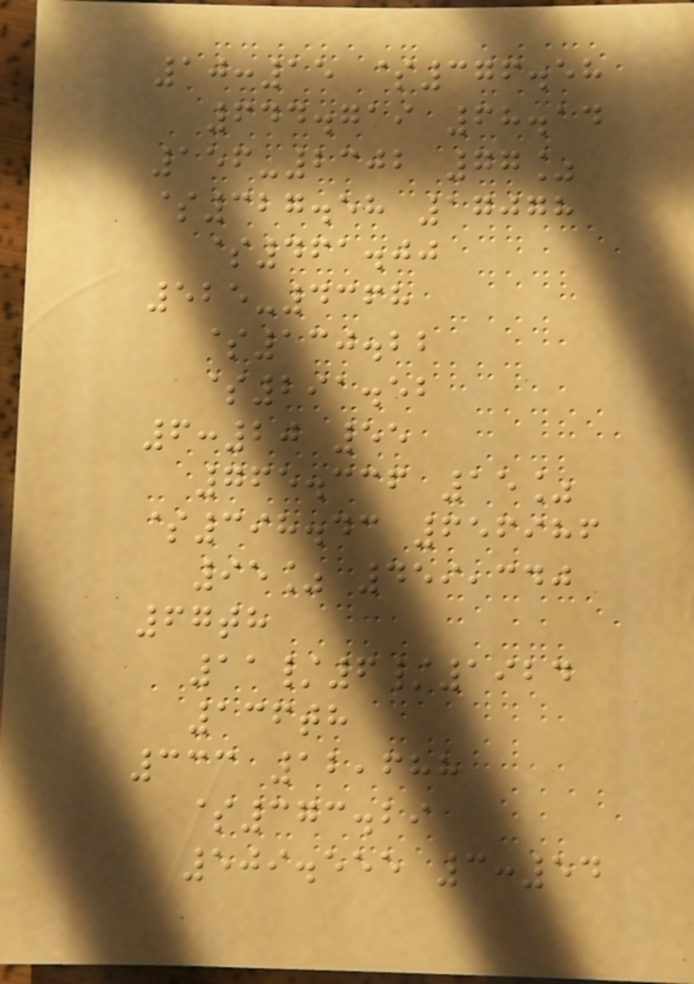10:15 $376.58
644.719 68.14
156-2302 77%
$327.58 17078
$461.00
525-4368
$130.22
$291.52
6:20 55
765.336 15%
$398.43 656986
95% 459,340
67th
11/6/1924
136th
333 12,688
$373.29
509.555 3:54
